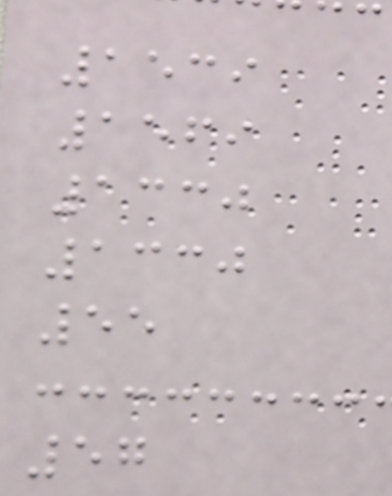1539
1569
1330
1330
55
57
